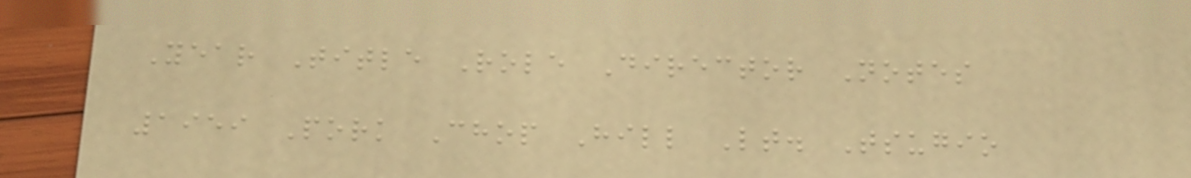Year Title Role Director Notes
1959 Pork Chop Hill Lt. Tsugio
